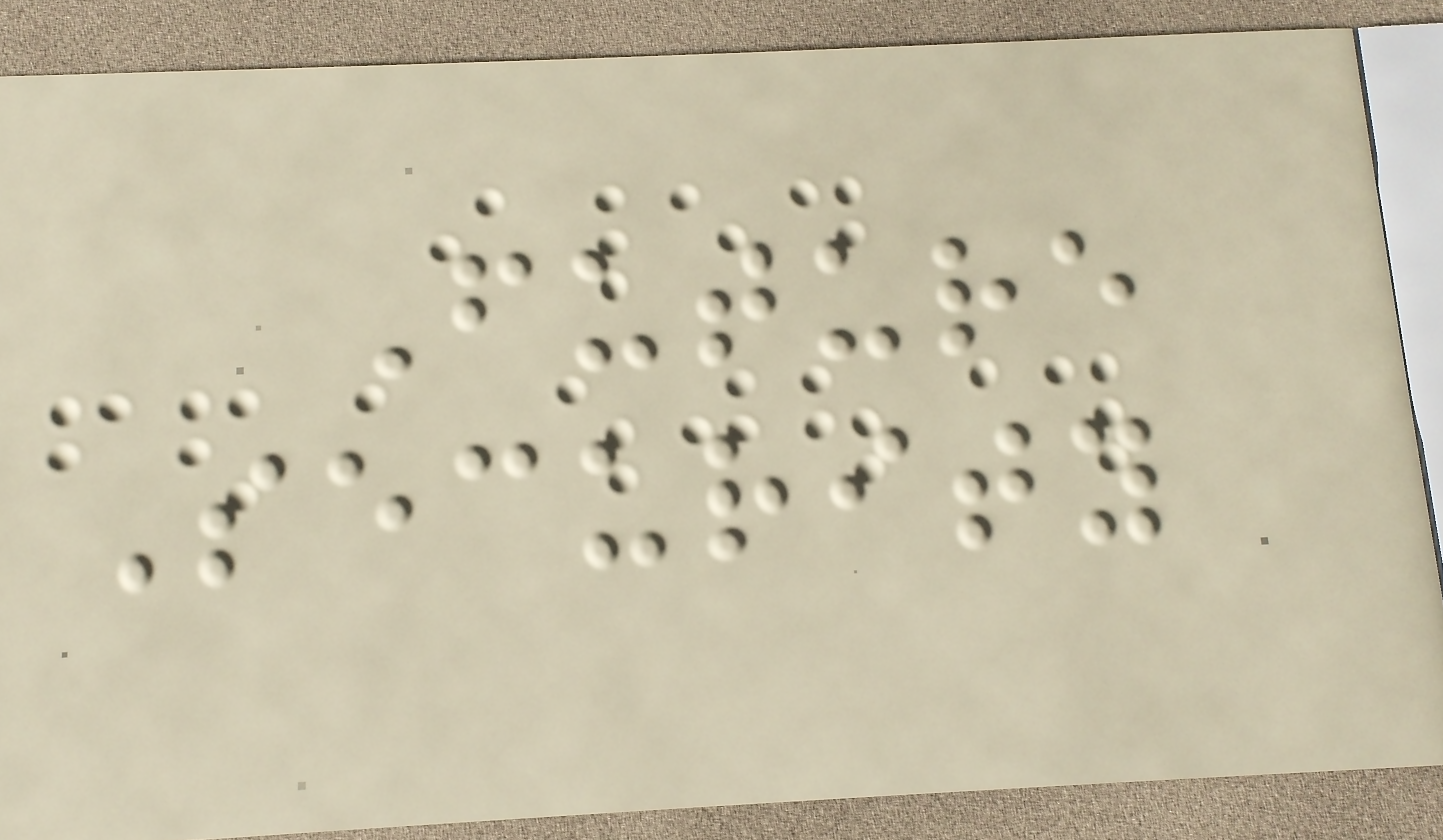Future
Security
